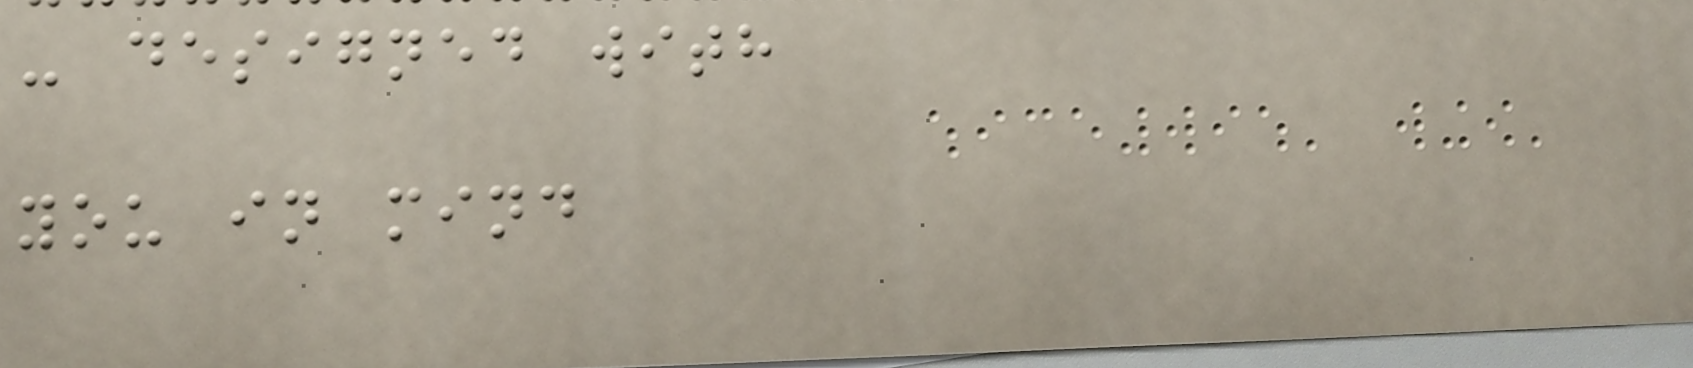- designed with
you in mind
